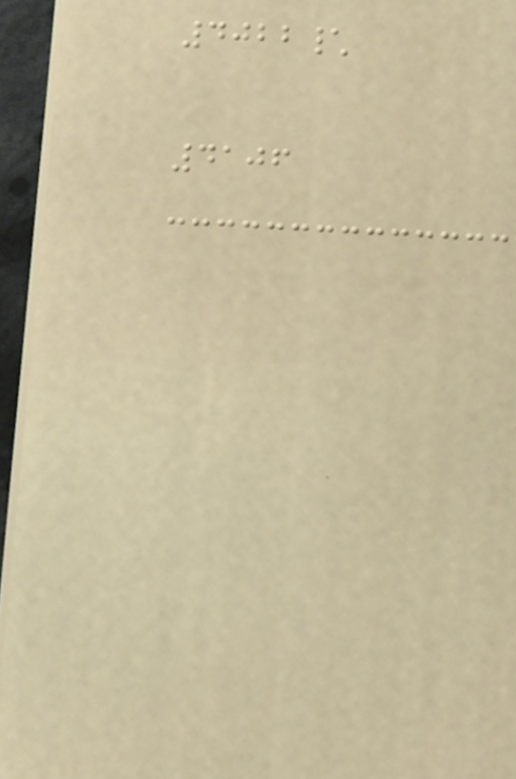4022\
4106
